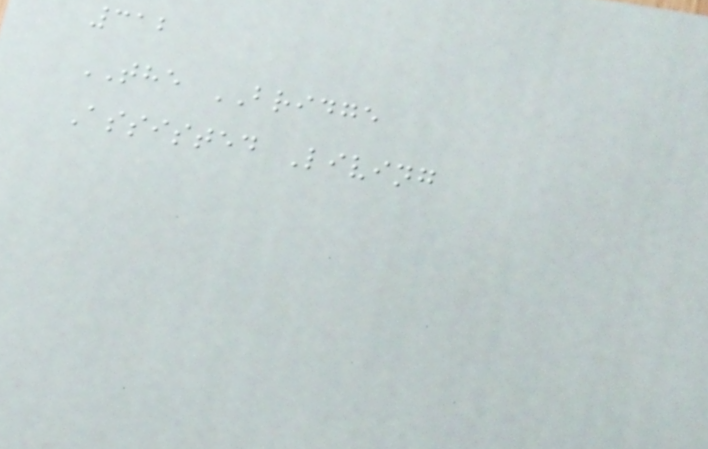312
THE BRIDGE
Assisted Living
